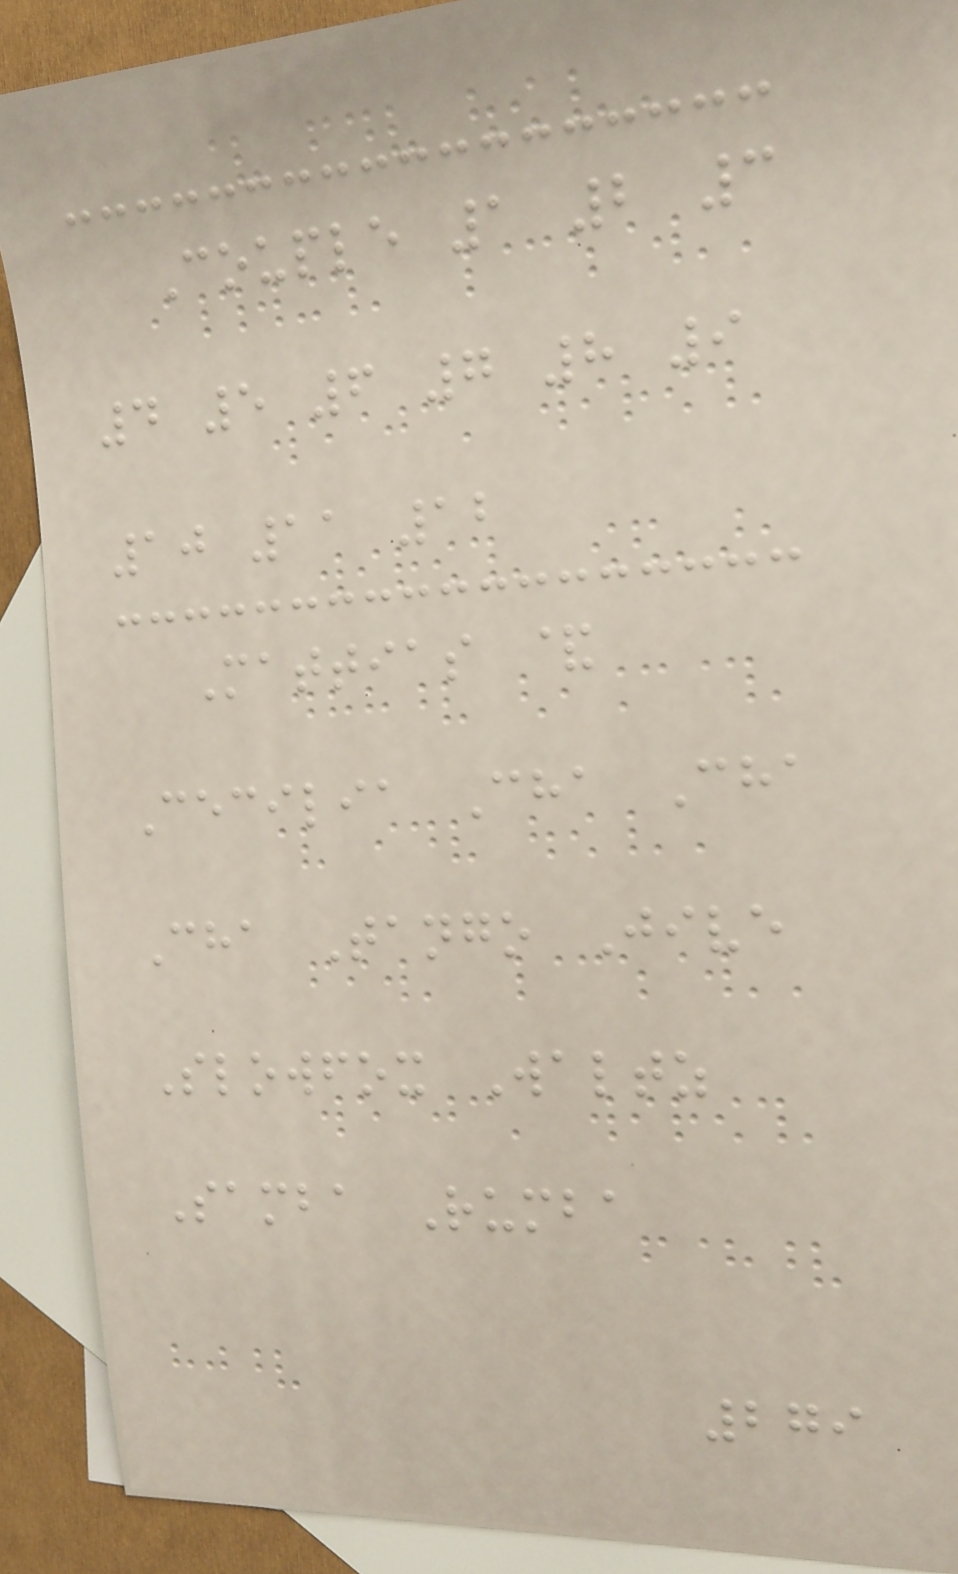Couple 1 2 3
4 5 6 7 8 9
10 11 12
Mattias &
Cecilia Cha Cha
Cha Tango Jive
Slowfox Waltz
Samba Rumba
279
